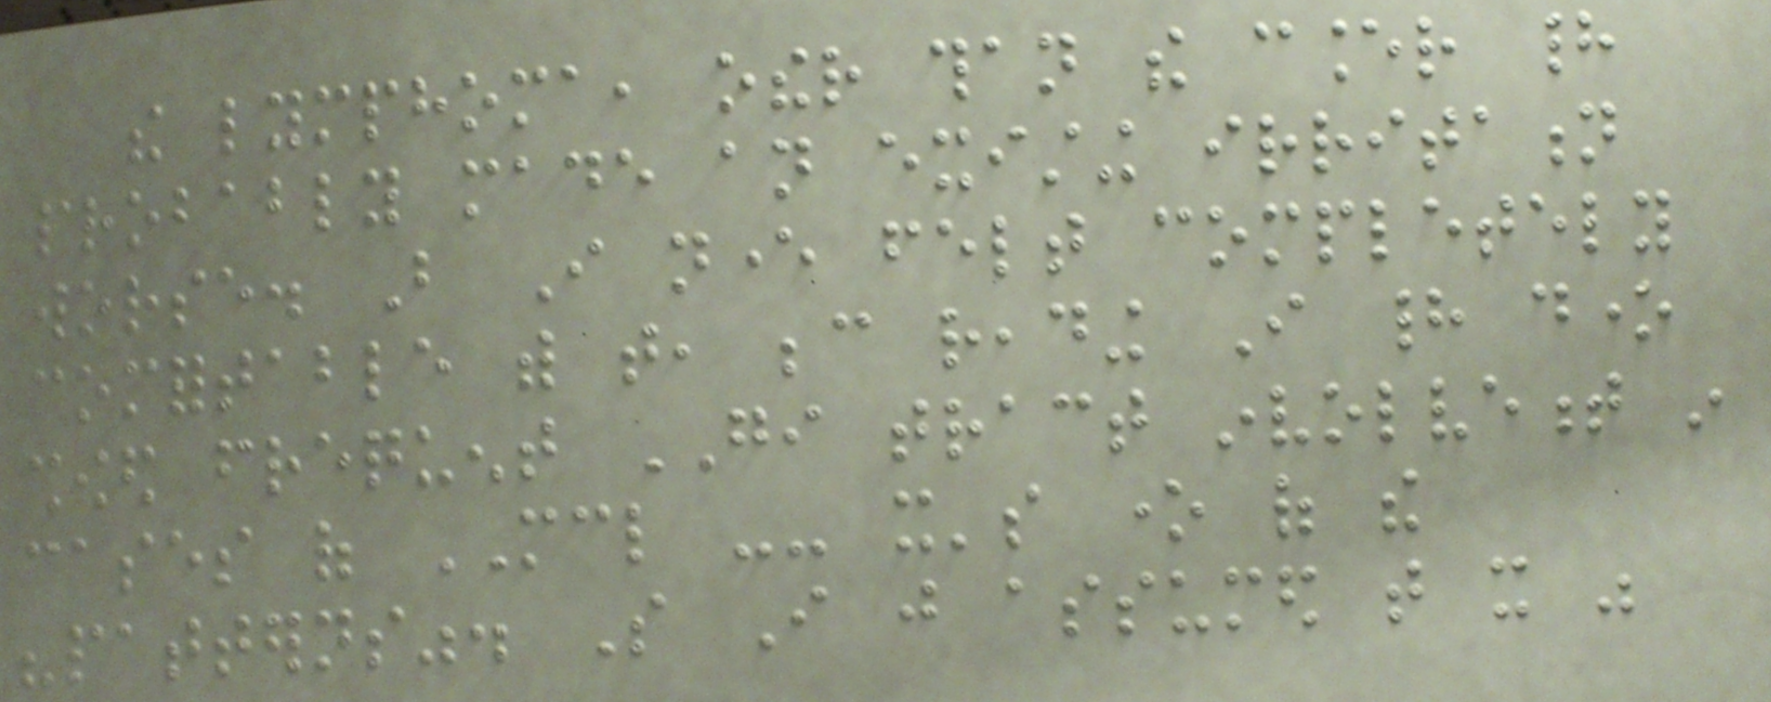the lymphoma, other than the cancer had
probably made an existing irritation
worse. But I never felt completely
comfortable with that, because reading I had done
showed frequent GI tract involvement in
cases of MCL -- it's one of the
"patterns". So I just assumed that it was
